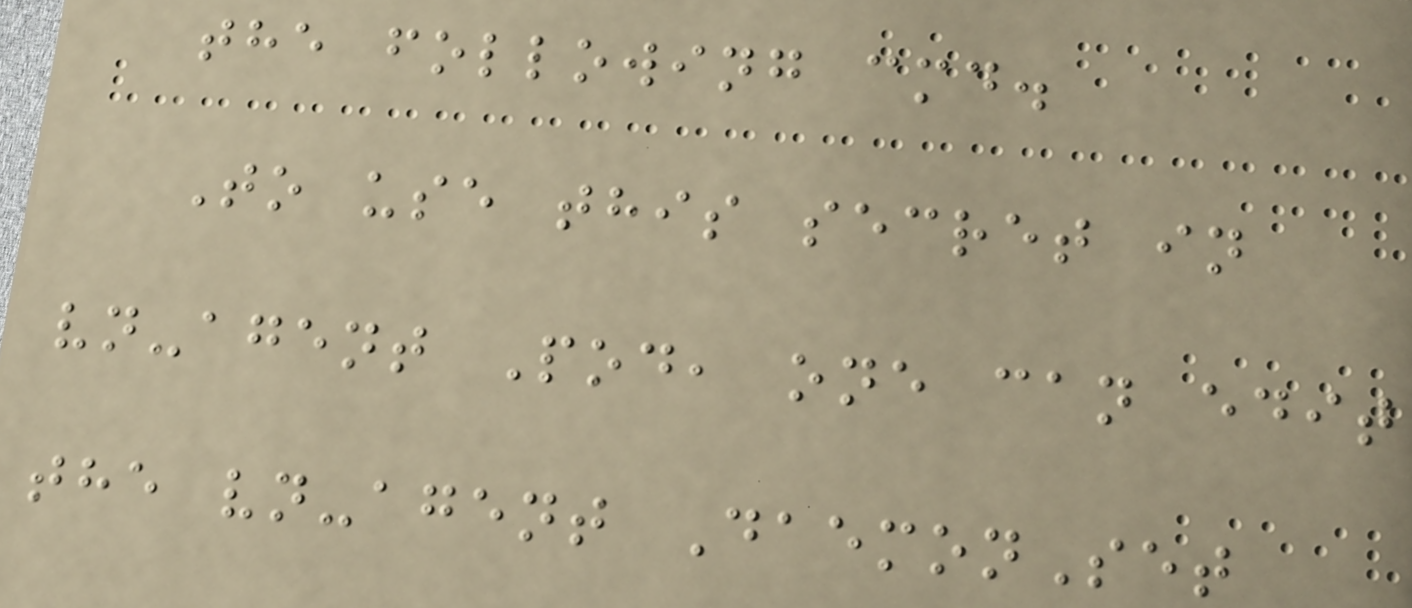the following cmd.
To use this secret in
vn-agent Pod, one can edit
the vn-agent DaemonSet
